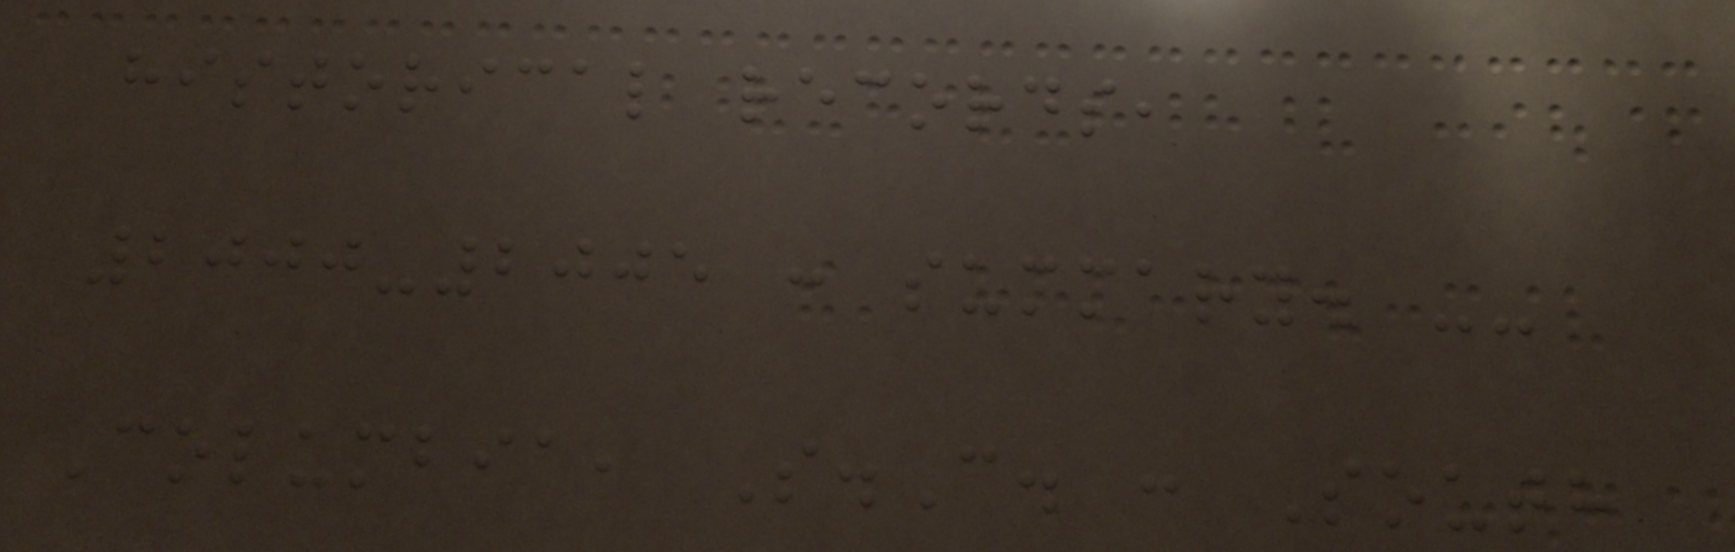historical records,
2000-2005 : summary. --
Columbia, S.C. : South
